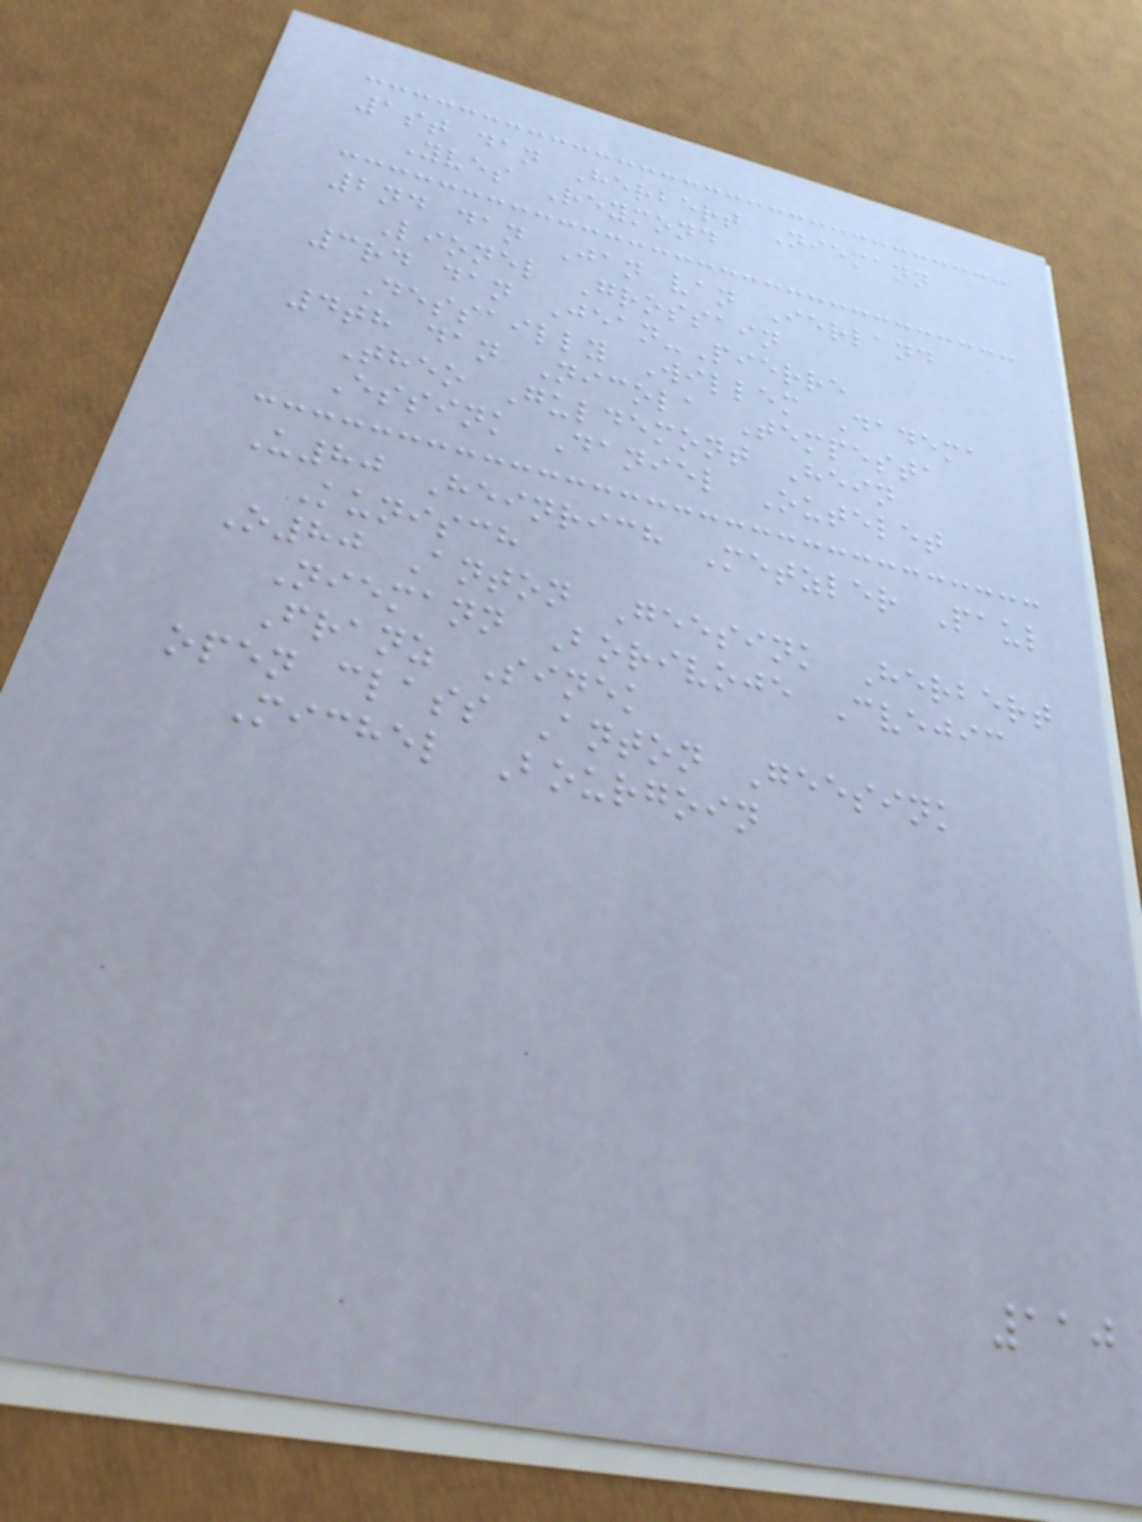1st dan Herbert Niemann
Yves Reymond
2nd dan Jan van Ierland
Lionel Grossain
3rd dan Jean-Pierre
Dessailly Willem Dadema
4th dan Nicola Tempesta
Theo Guldemont Hein
Essink Daniel Outelet
U80 Heinrich Metzler Paul
Kunisch
O80 Anton Geesink Herbert
Niemann Borivoje Cvejic
Franz Sinek
open class Anton Geesink
Michel Bourgoin
110
